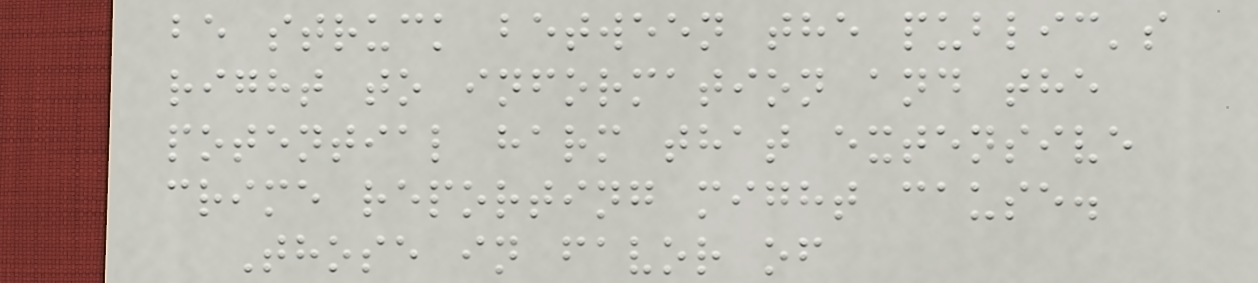be struck between the public's
right to information and the
potential harm that extensive
crime reporting might cause.
Those in favor of
